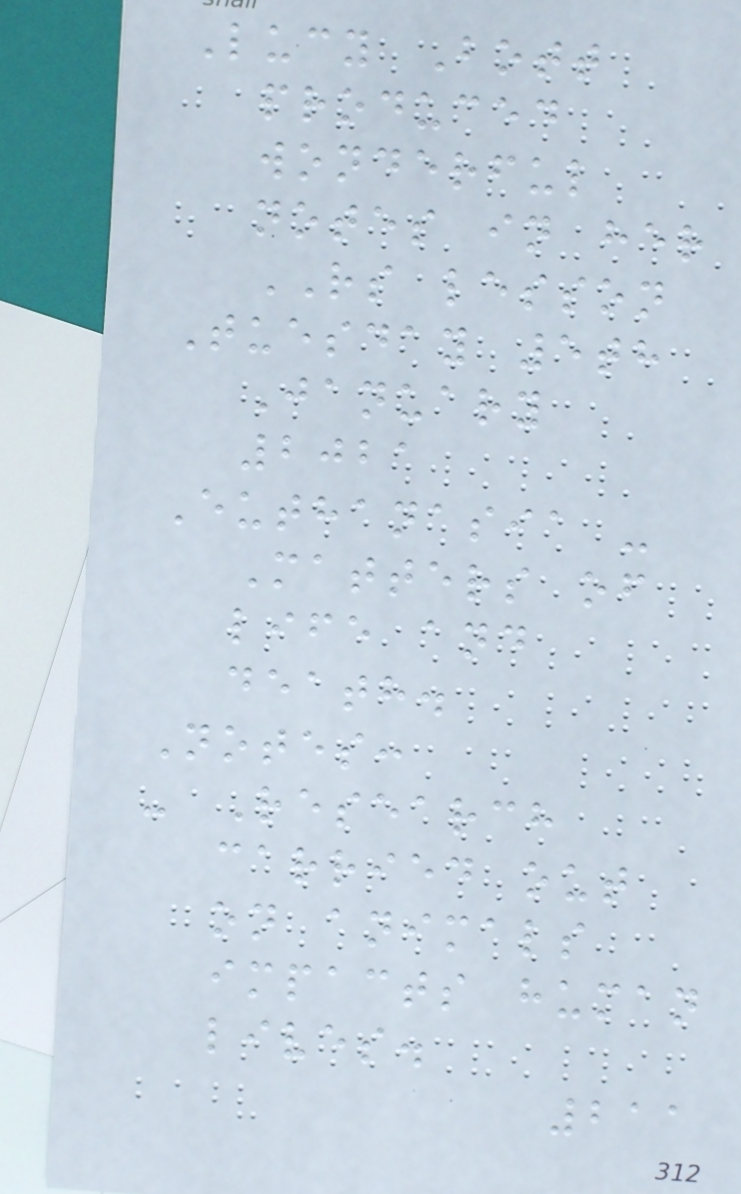Lucy Bott
produced
wonderful
notes in her
RS lesson
Tuesday 5th
January
2021
Euthanasia -
Matters of
life and
death.
Notes:
- Research
carried out
on animals
impacts human
lives.
211
